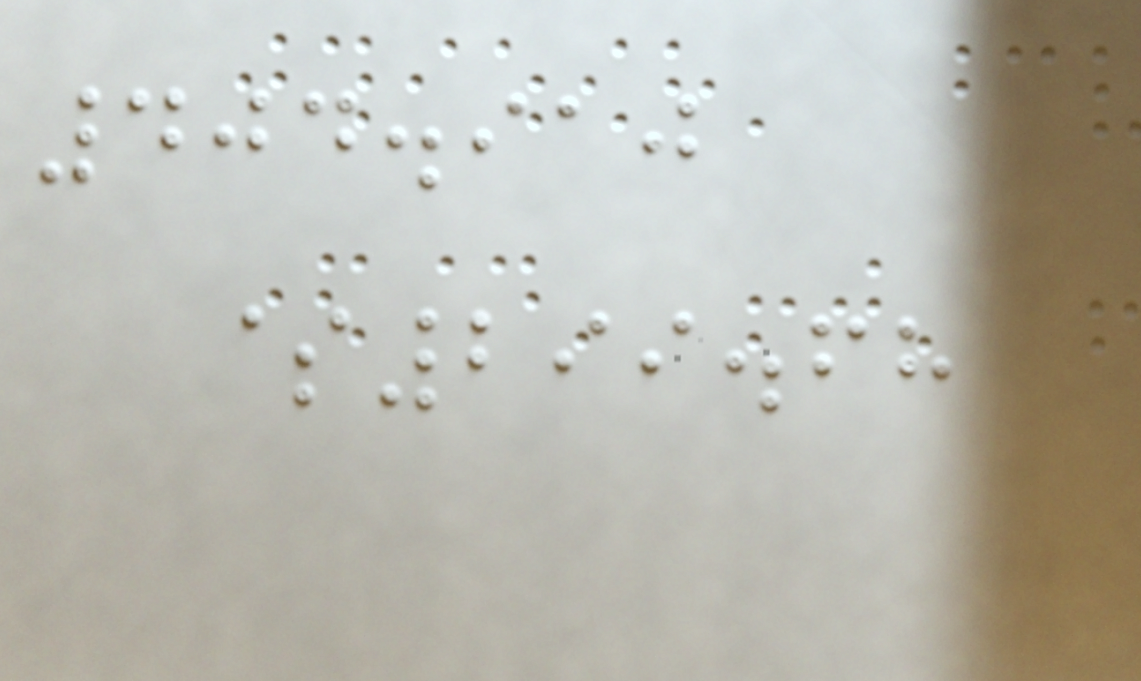404.910
$299.68
